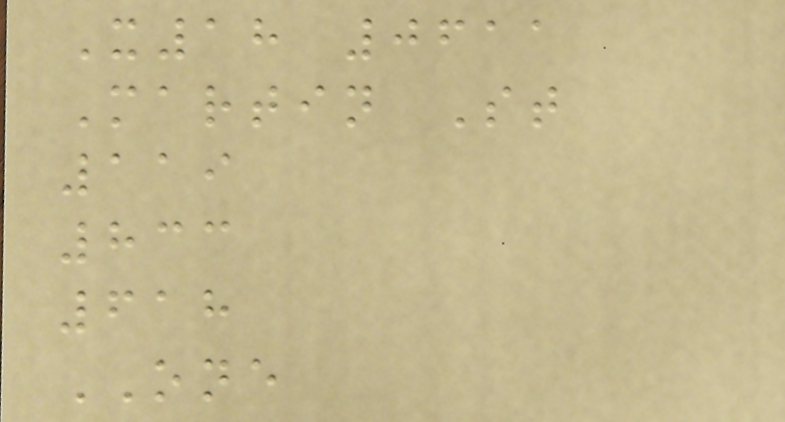X18 0611
Martin St
119
833
618
ONE
